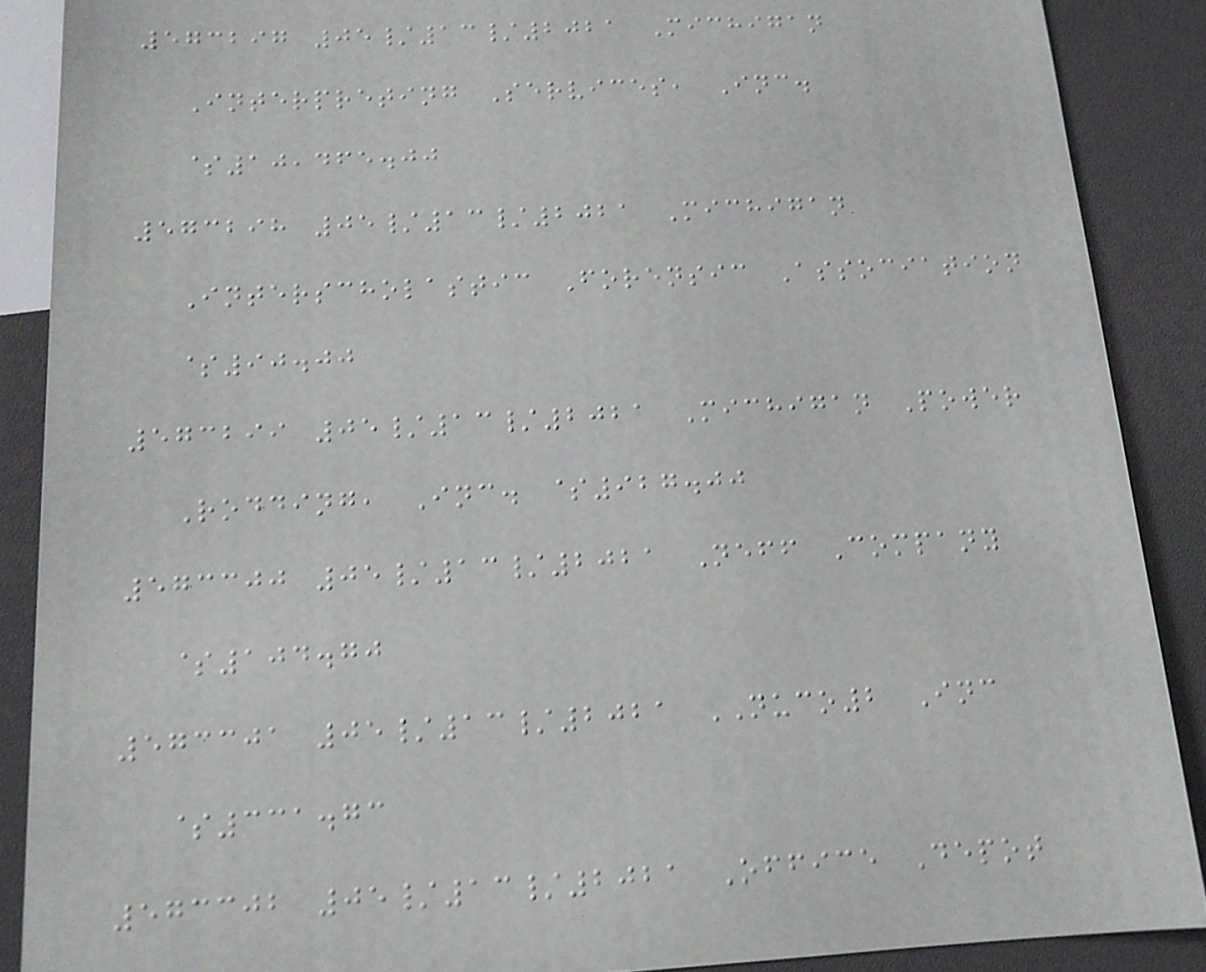573297 05/13/2021 Michigan
Interpreting Services, Inc.
$10,465.00
573298 05/13/2021 Michigan
Interscholastic Forensic Association
$90.00
573299 05/13/2021 Michigan Power
Rodding, Inc. $927.00
573300 05/13/2021 Neff Company
$104.70
573301 05/13/2021 NUCO2 Inc
$331.73
573302 05/13/2021 Office Depot
